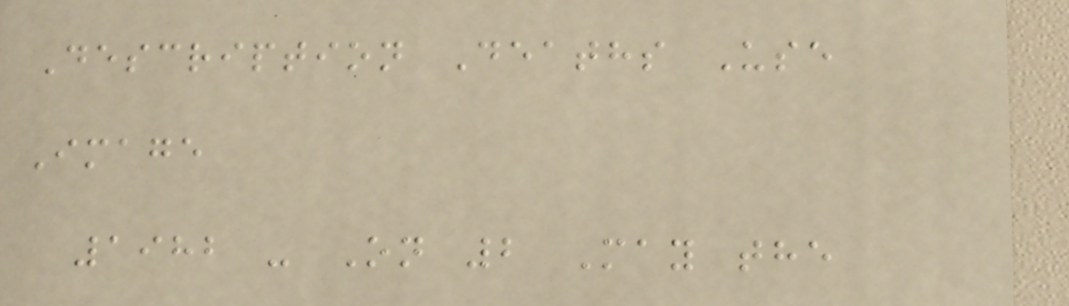Description Deaths Use
Image
1982 - On 2 May the
